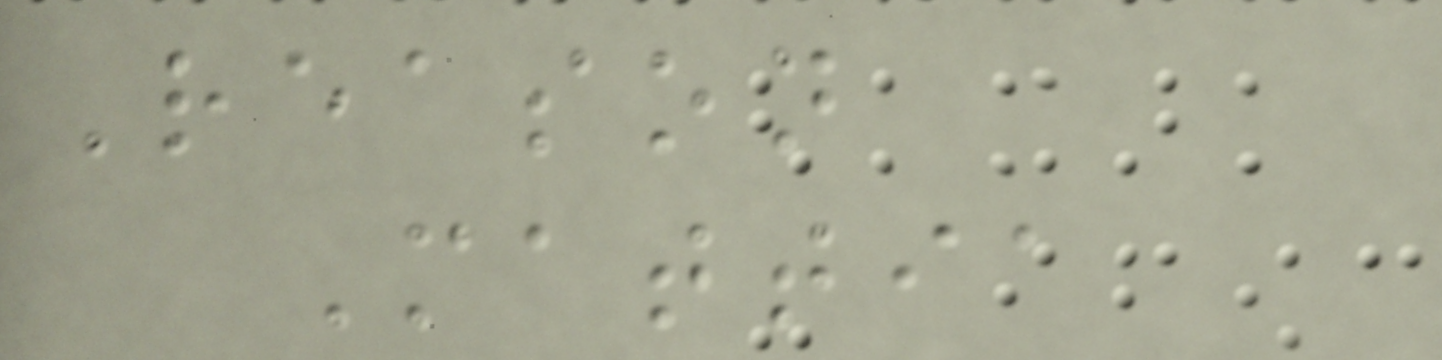Reason
Mattia
